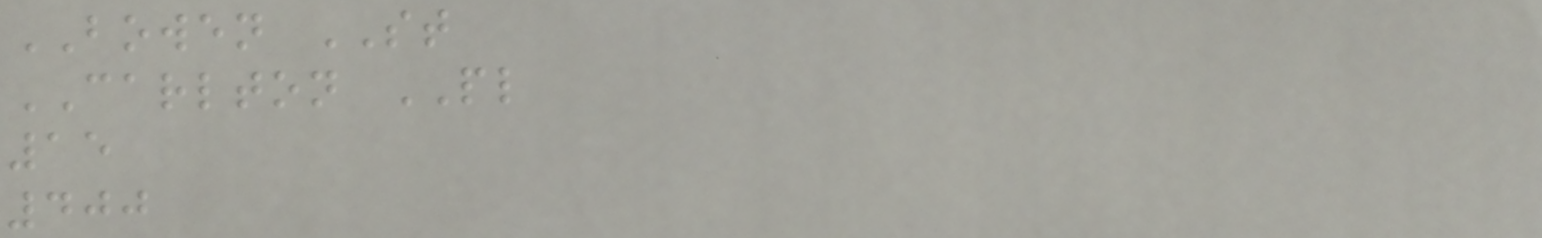BOWEN ST
CARLTON PL
15
400
